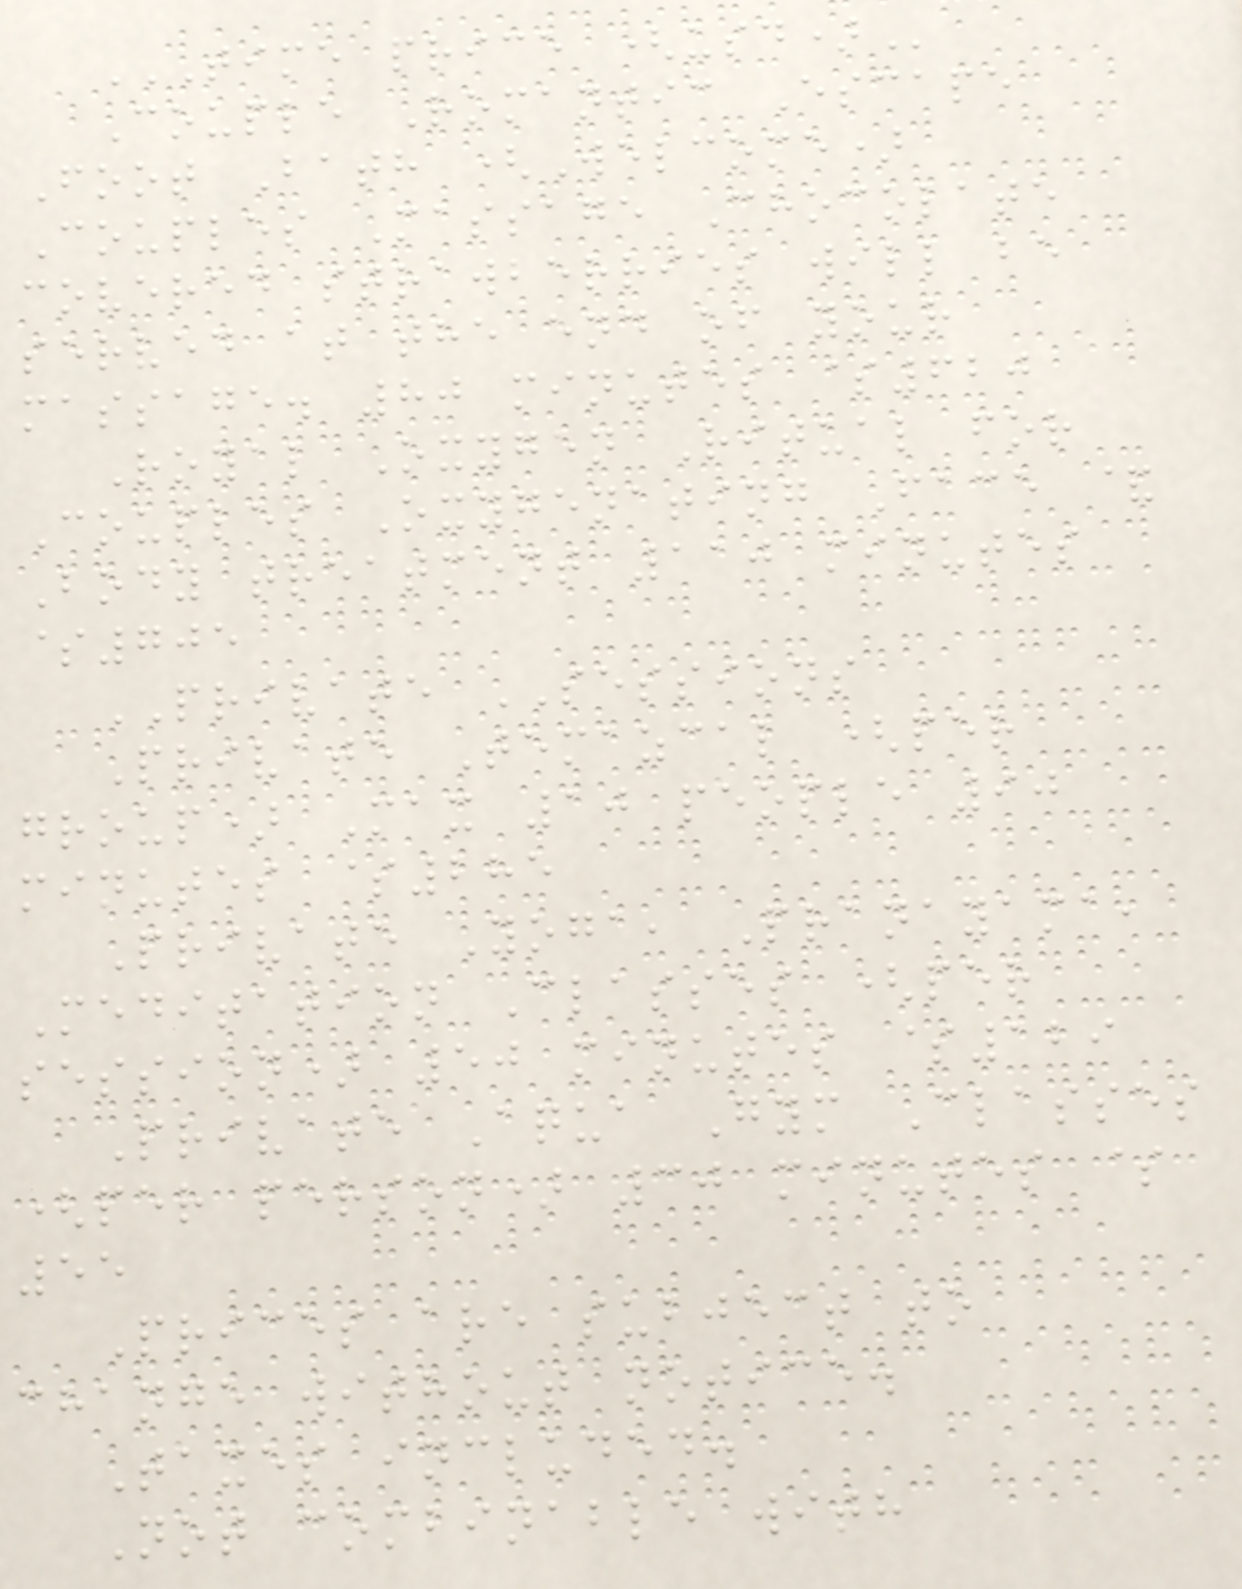TIME PRICE (USD)
Couple Romantic Escape
Foot Bath (Welcome)
Couples Massage Chocolate
covered strawberries will be
served at the end of your
massage. 80 minutes $620
Royal Oxygen Ritual for
Couples Oxygenating Face &
Body treatment 110 minutes
$705
PRIVATE SESSIONS
Private Temazcal (per
group) Max 10 people 90
minutes $285
Private Yoga, Pranayama,
Meditation Classes (per
session) 50 minutes $129
Private Aqua Gym Classes
(per person) 30 minutes $
55
Prices are subject to
change without notice.
Taxes included.
Not combinable with
